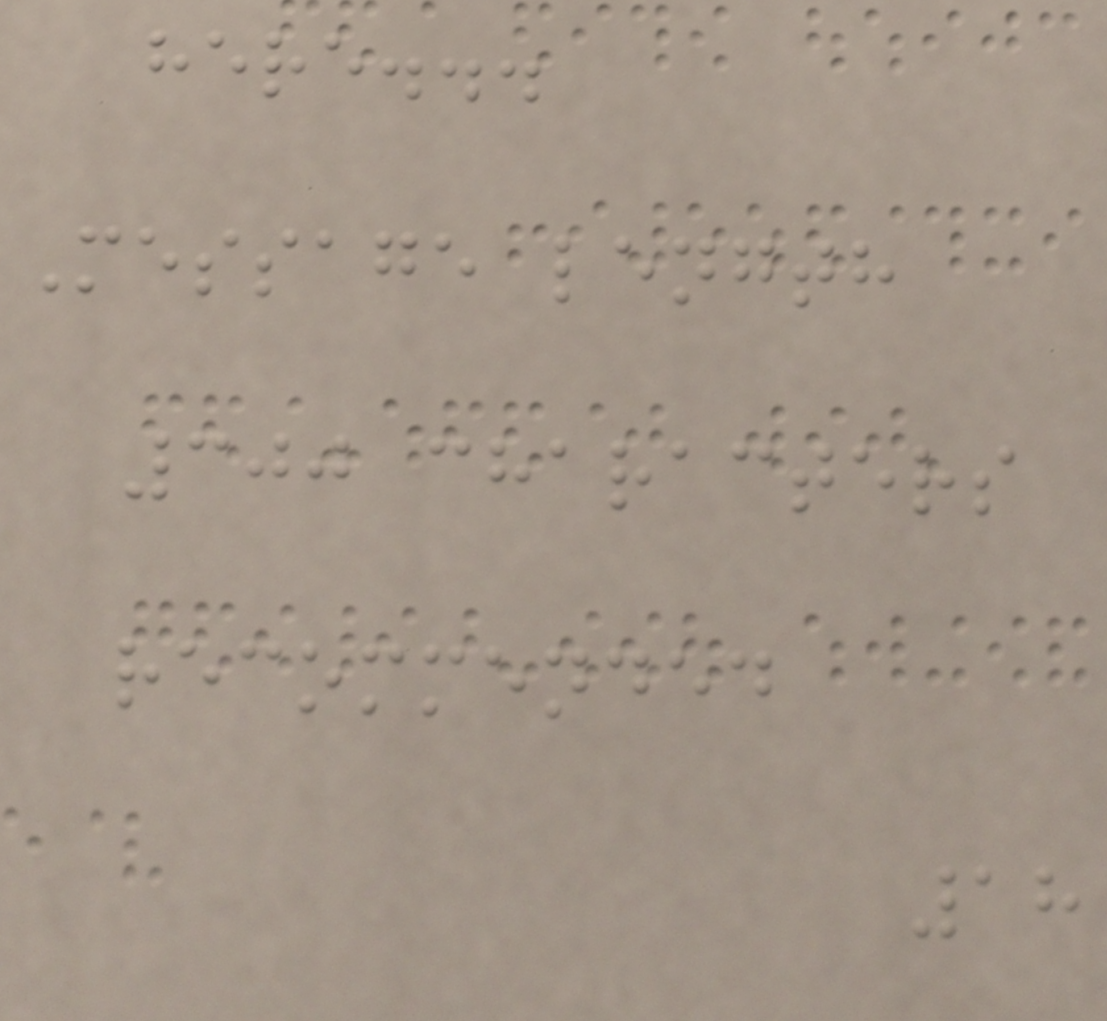here...
Message length
300 characters
recommended
18
